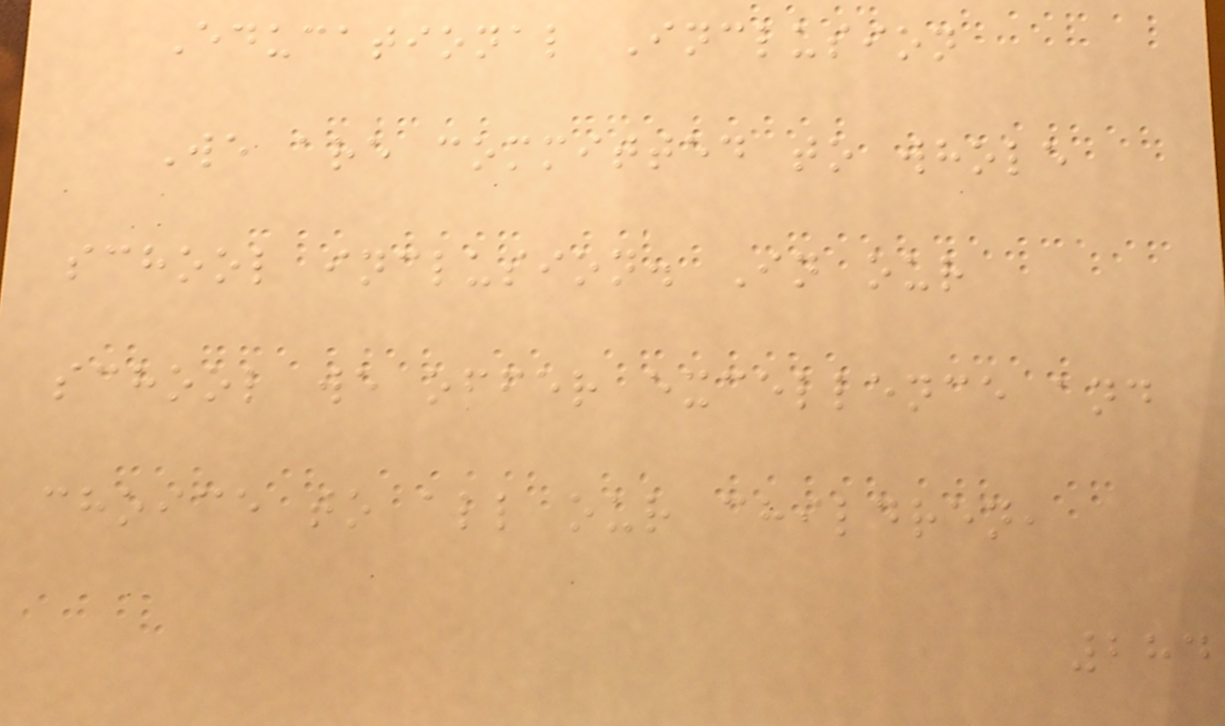Educational Inclusion
We are committed to whole
school inclusion. In our
school we offer excellence and
choice to all our children,
284
